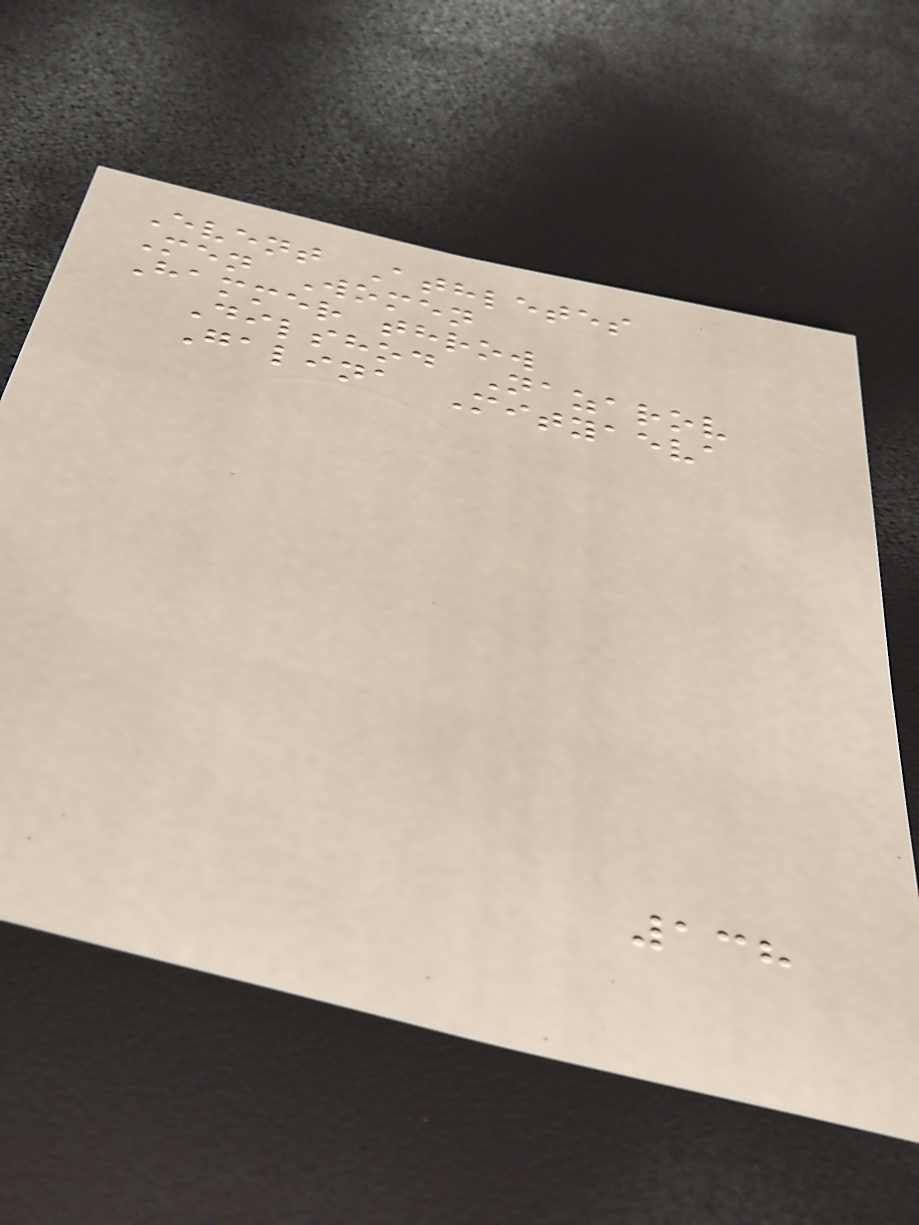Event Athletes
Men Women
Hammer throw
Dilshod Nazarov
Galina Mityaeva
138
